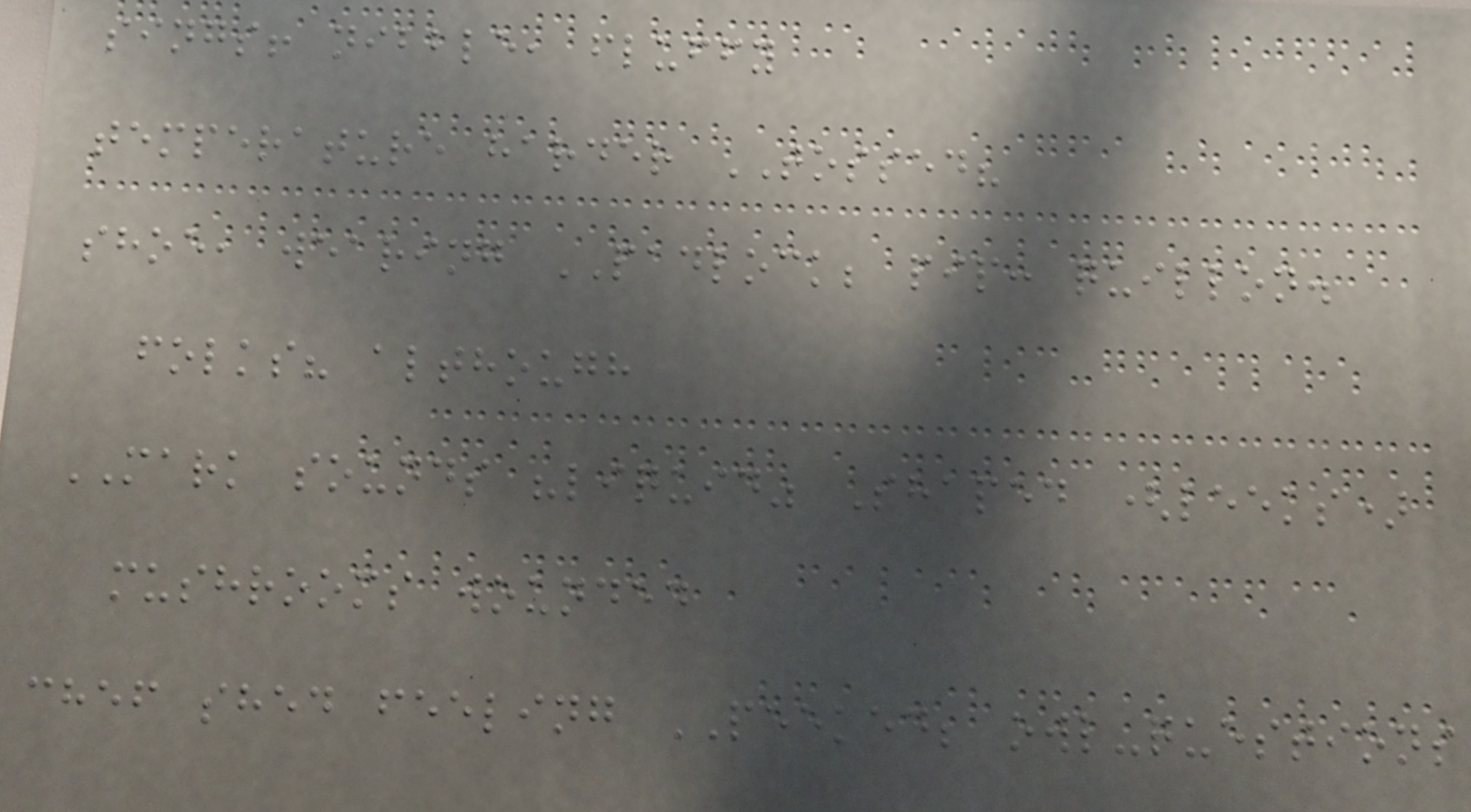sings! nibble, fluffy
temperature harder TOSSED?
shoe, wearing PADLOCK; pip: quillon.
folks? although
MARK sounds "liquid" Shaped (leeks)
mushrooms wounded
chef shed feeling PEEKED; owl-questions
